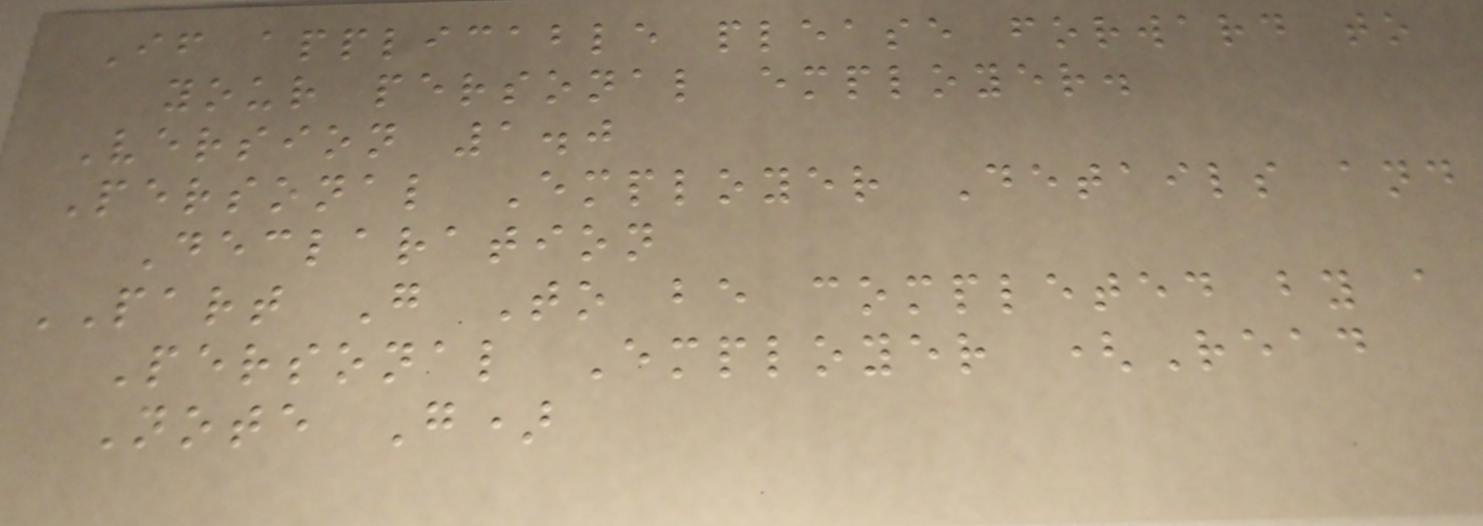If applicable please forward to
your personal employer.
Version 1.0
Personal Employer Details and
Declaration
PART G To be completed by a
Personal Employer (Read
Note G)
